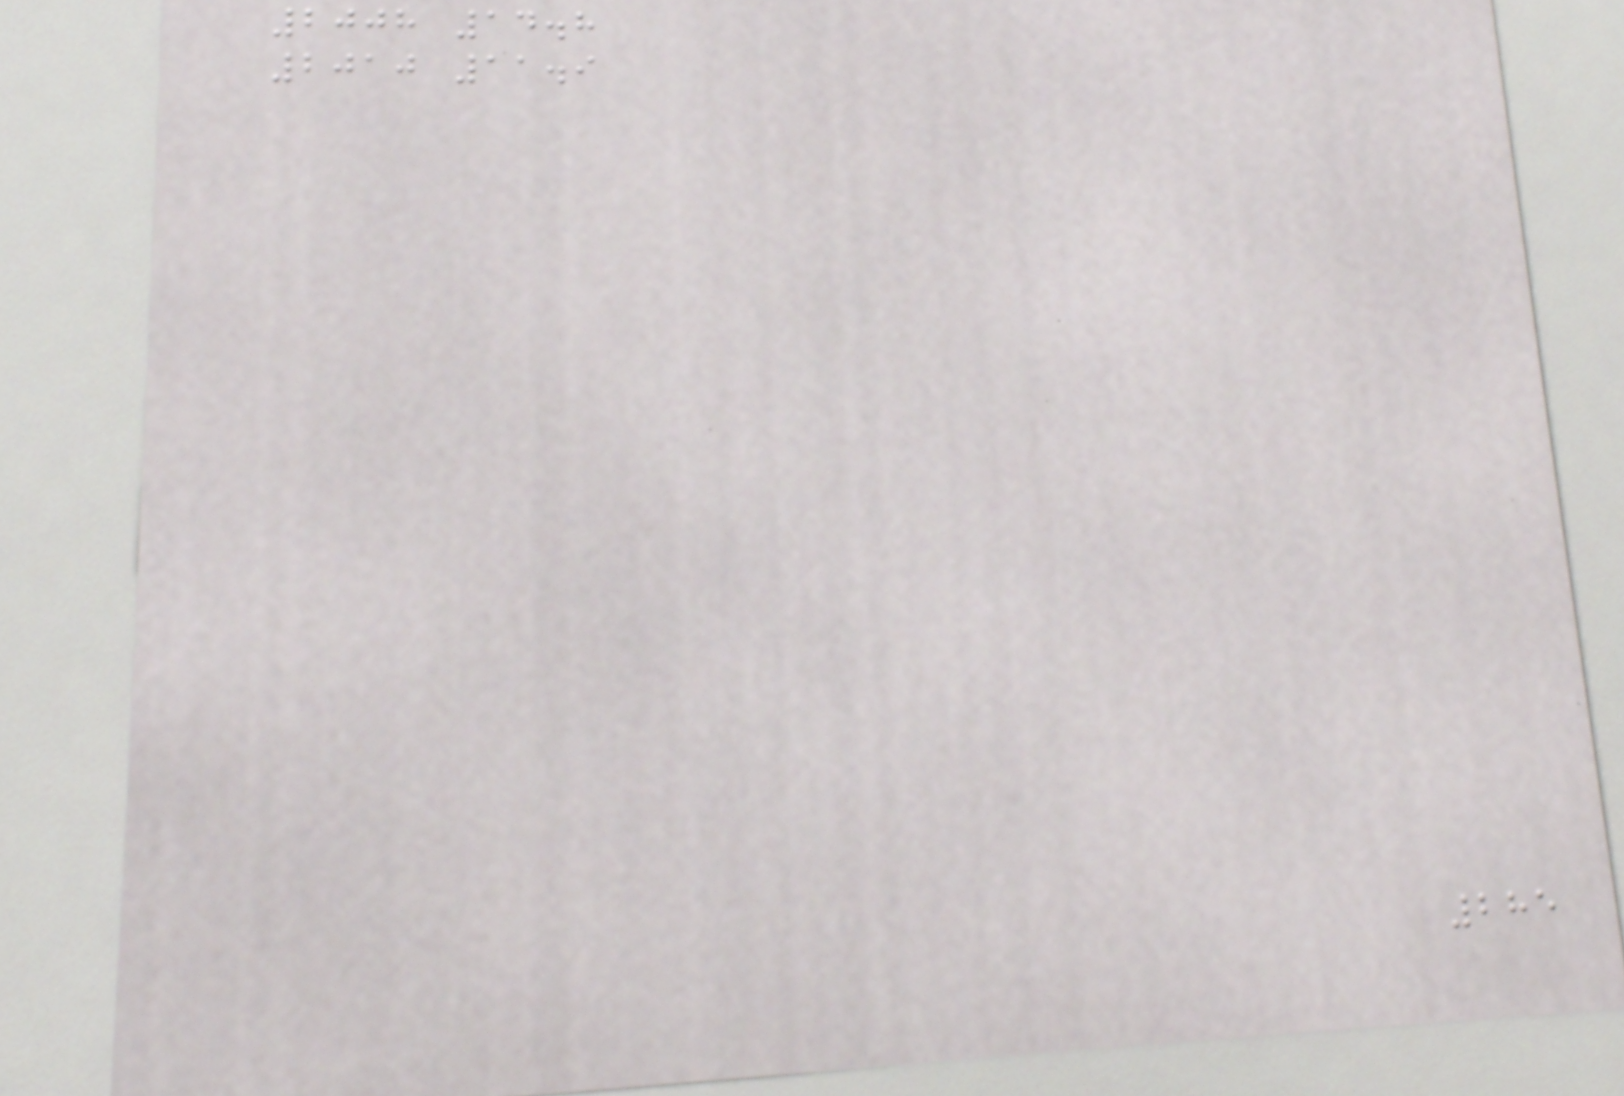2008 14.8
2010 11.9
285
